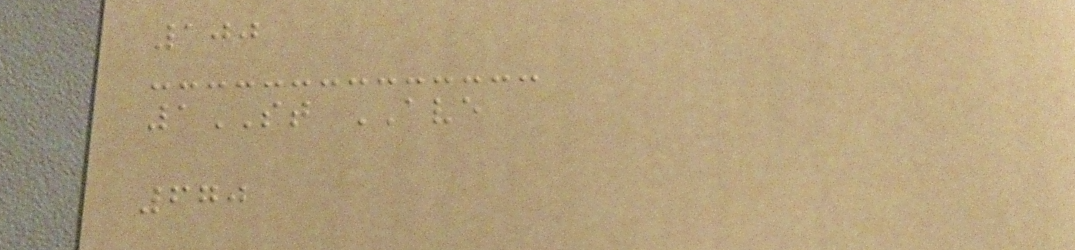100
1ST AVE
670
